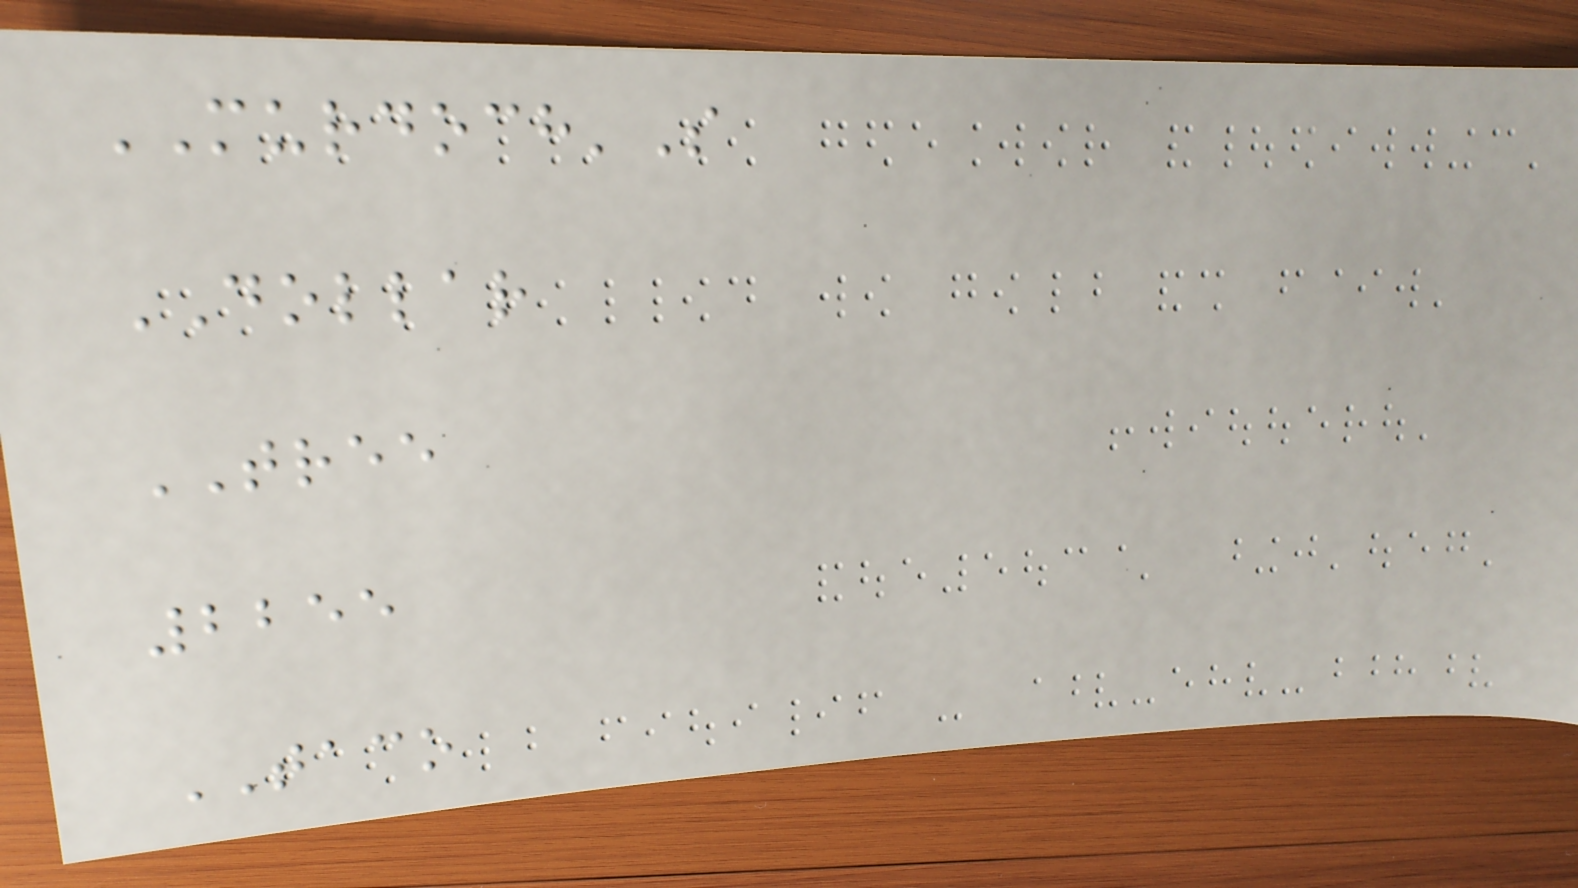MURDOCH'S
DOLLAR
TREE
2255
TACO
